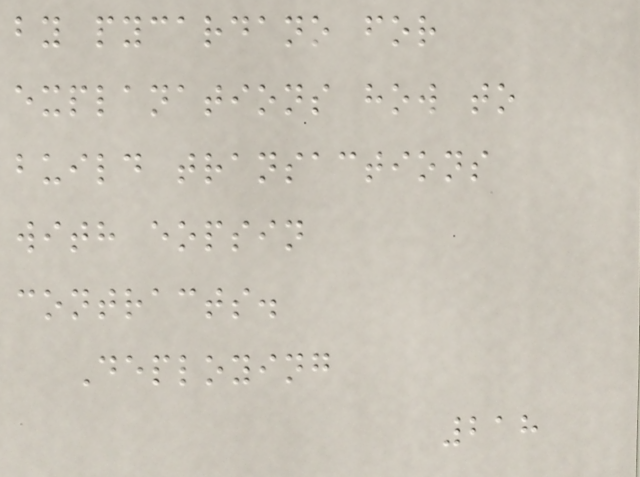by pycardano for
explanations how to
build transactions
with eopsin
contracts.
Deploying
218
